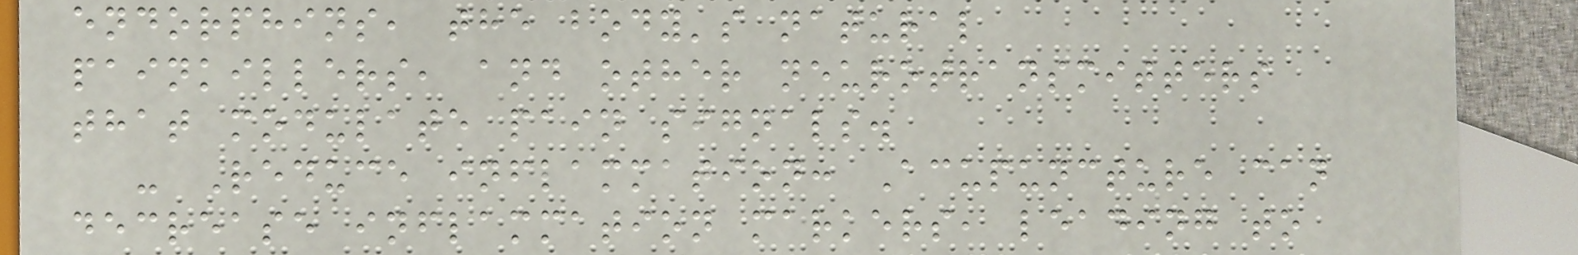endorphins, the body's natural
painkillers, and other neurotransmitters
that modulate pain signals.
- Reduce inflammation: Acupuncture can
decrease inflammation markers, leading to
